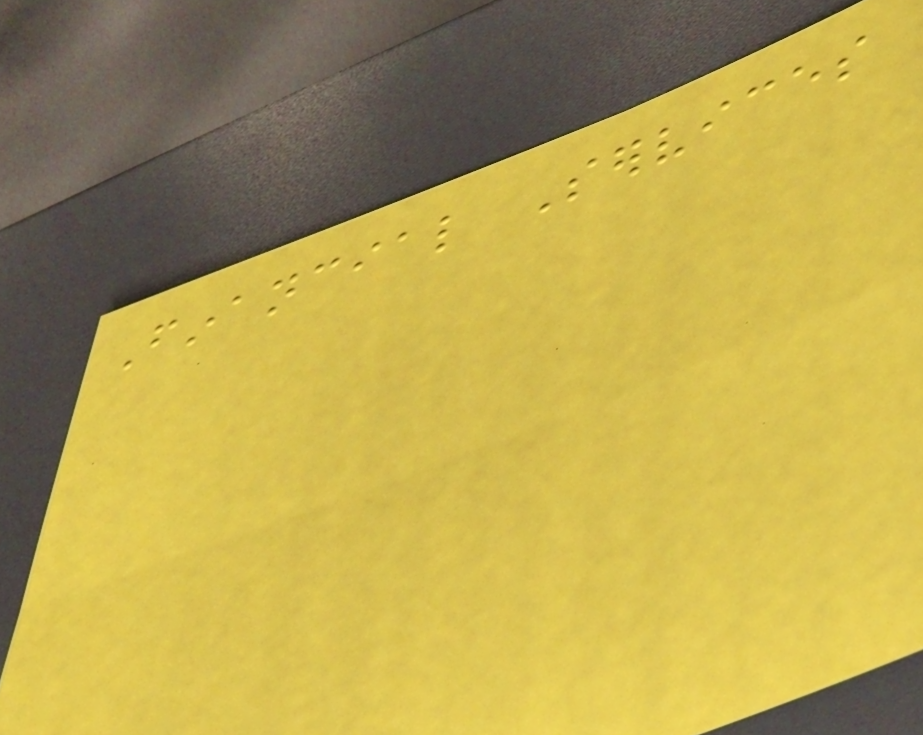Financial Services
